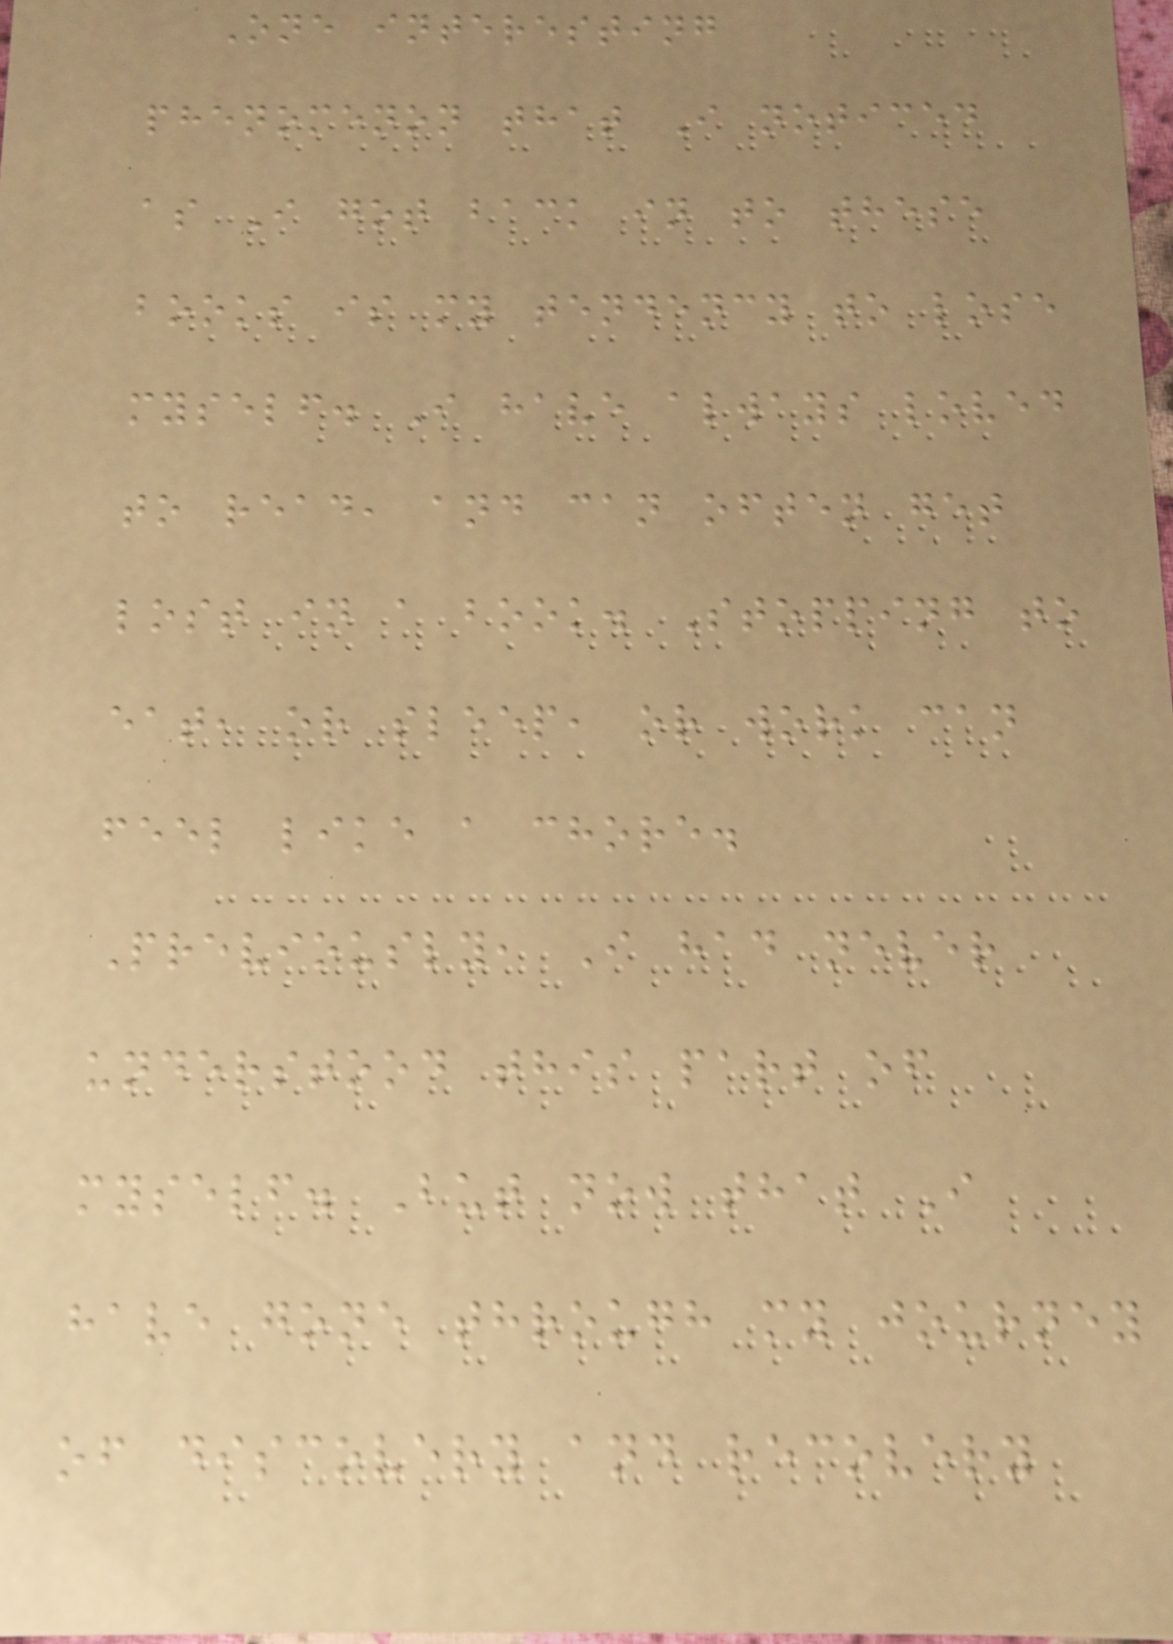One interesting
phenomenon that I noticed
as I got back in to these
books is my tendency to lose
myself. I have always loved
to read, and can often get
lost in a book. Stopping to
eat, or sleep, or work can
feel like a chore.
Previously, I had never
understood this part of
myself. But now that I
have gone through my journey
of discovery and recovery
